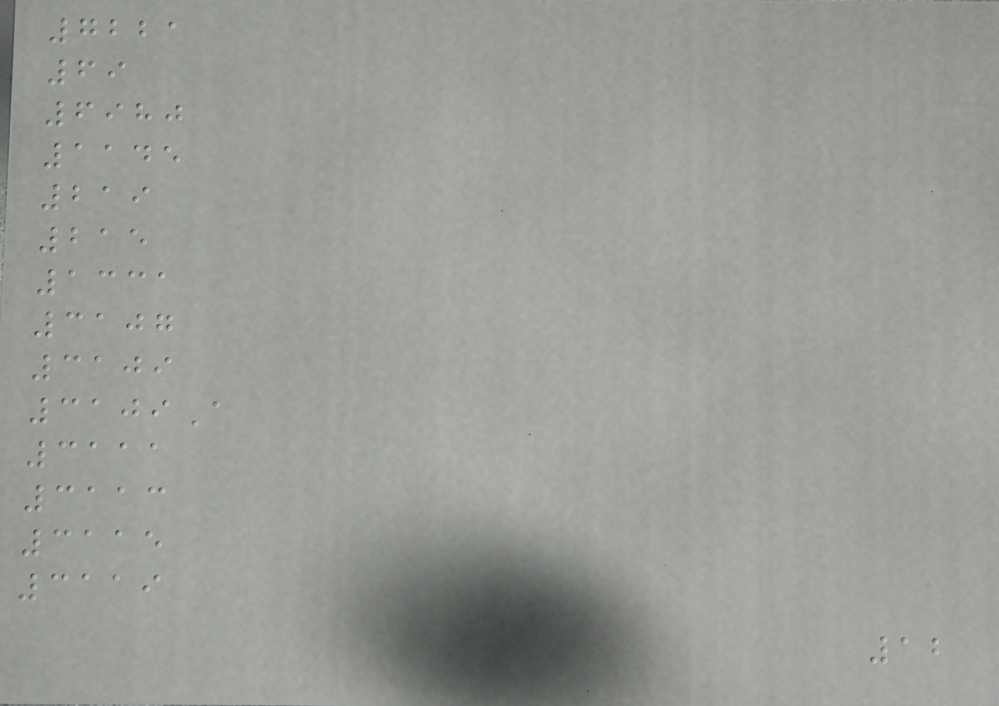7221
69
6980
1145
219
215
1331
3107
3109
3109A
3111
3113
3115
3119
12
